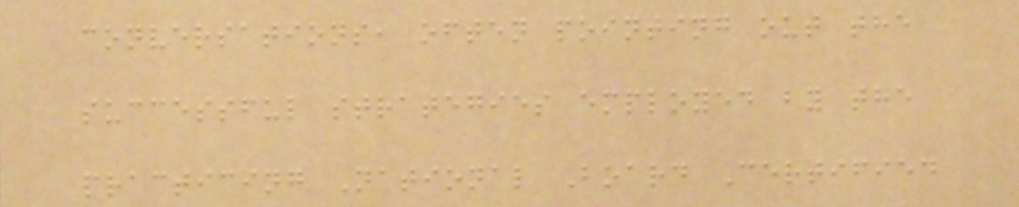conversations, often pointing out the
successful strategies employed by the
practicing National Board Certified
